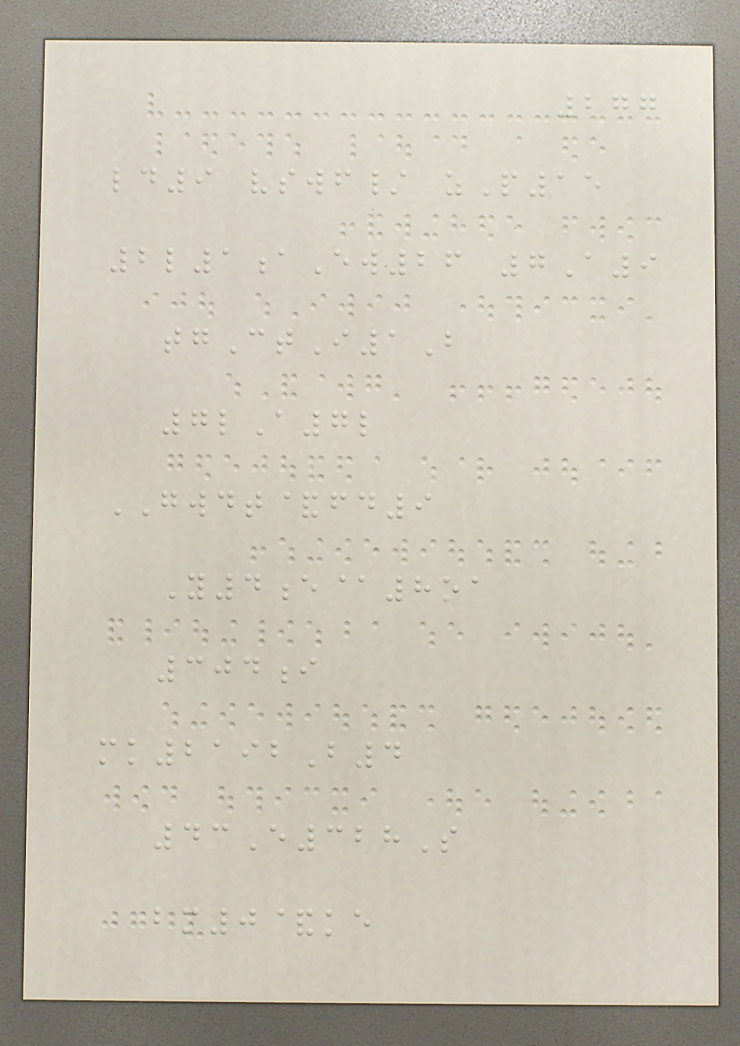277
ld9 vswf/ zP15
2l1aEw26 7A9
tgCtI1B
7lA7l
GWDT&fd9
Y4e@8oa
304i
mk2192B4
43E328S
bm0&ke
